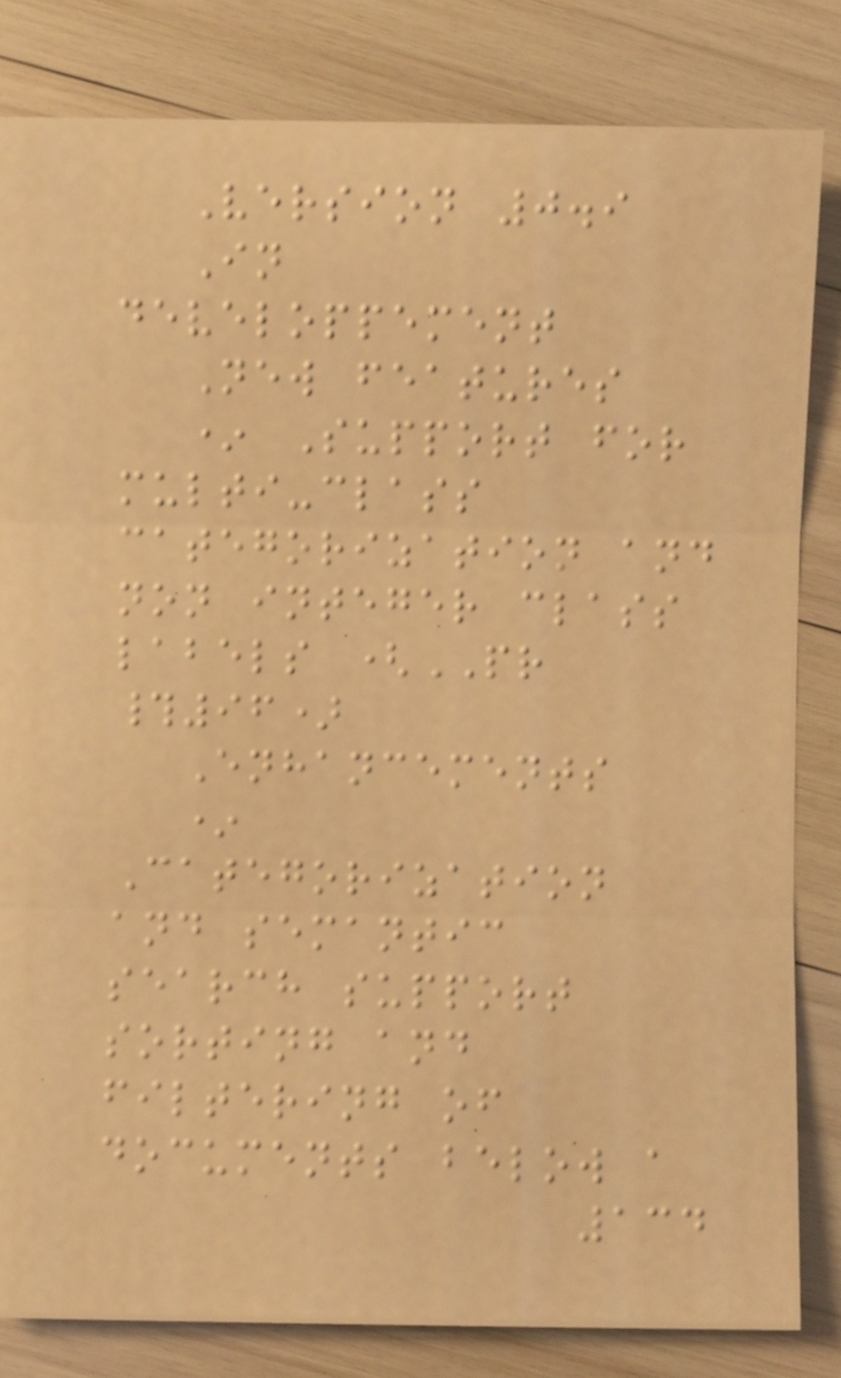Version 0.9
In
developpement
New features
* Support for
multi-class
categorization and
non integer class
labels (PR
#96)
Enhancements
*
Categorization
and semantic
search support
sorting and
filtering of
documents below a
134
